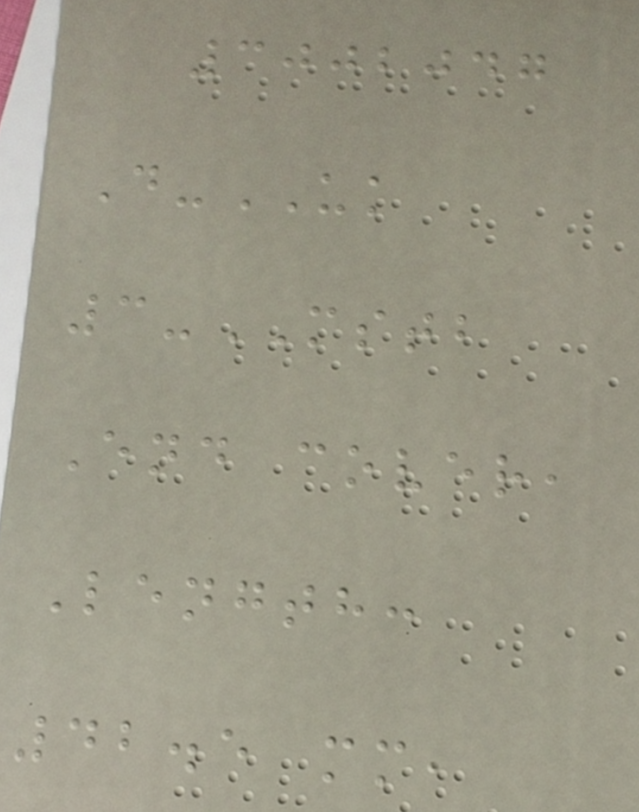3002047
D-UK
3-MSTB
End cover,
Length:
42.5 mm,
